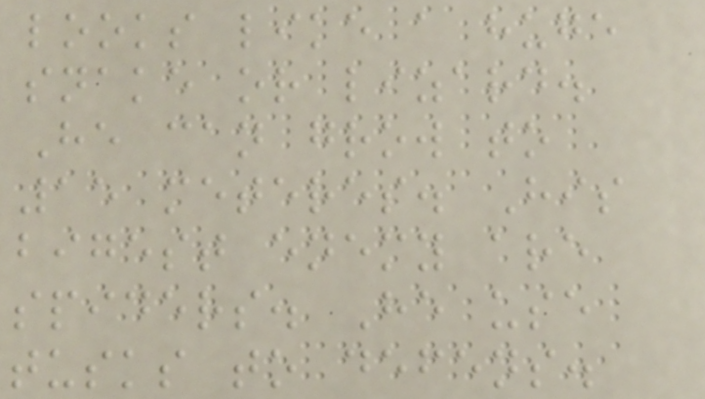looks like a huge
snake or lizard.
He can grow to
15 meteres. His
bigest enemy are
spiders. He use
tusks to defens.
